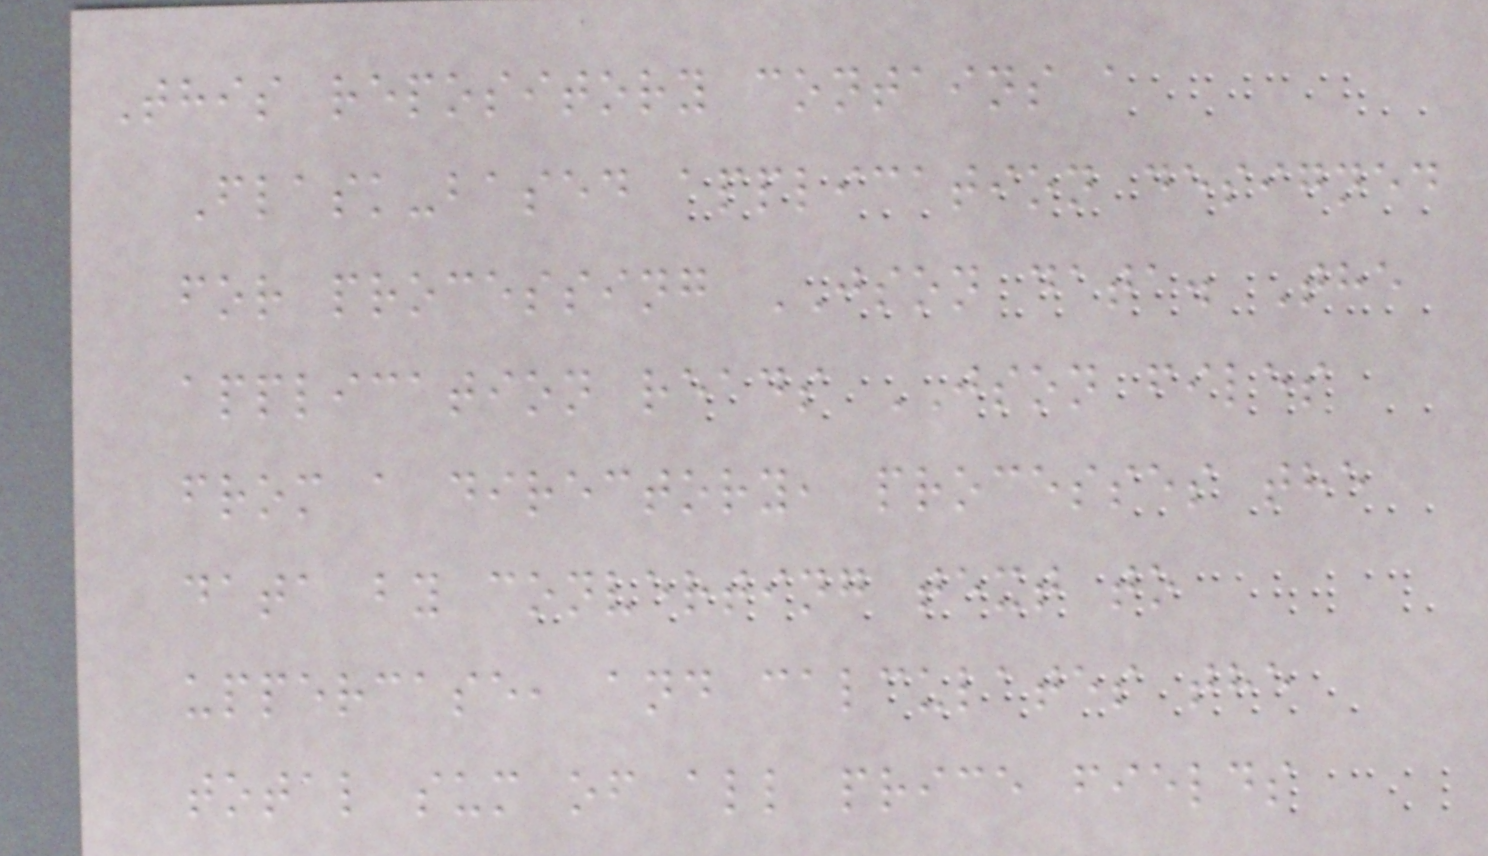This repository contains a
Flask-based application designed
for processing JSON data. The
application reads JSON files
from a directory, processes the
data by converting text to
uppercase, and calculates the
total sum of all price fields
